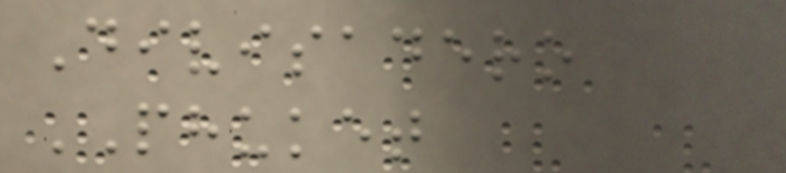Divisadero
PHUKET
